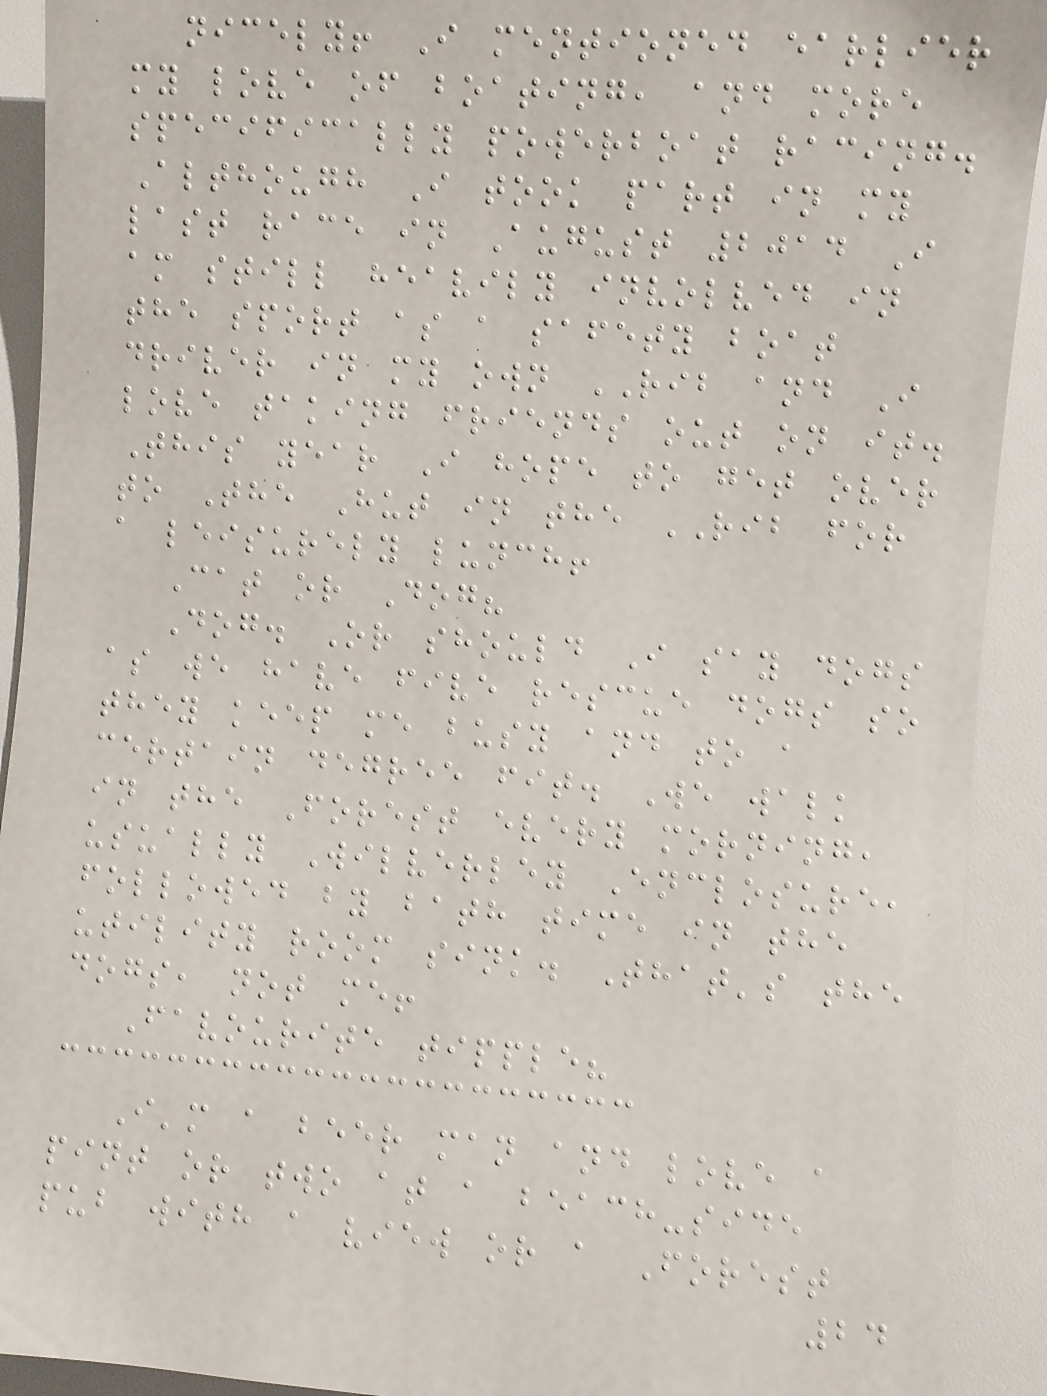nicely! I mentioned earlier
my love of boating, and more
specifically powerboat racing.
Although I took part in my
last race in August 2014 I
am still heavily involved in
the sport as a safety boat
driver in my own RIB and I
love taking friends out on it.
This year I hope to get over
to The Hut in the RIB for
a leisurely lunch!
Cat or Dog?
Dog. Or should I say dogs
as we have five rescue dogs so
they keep me busy and to a
certain degree fit. We walk
in the Forest every morning,
usually Wilverley Enclosure,
followed by bath time in the
utility room sink. That's the
dogs, not me!
Favourite tipple?
I'm a beer man and love a
pint or two at a beach-side
pub with a view or a Forest
24
